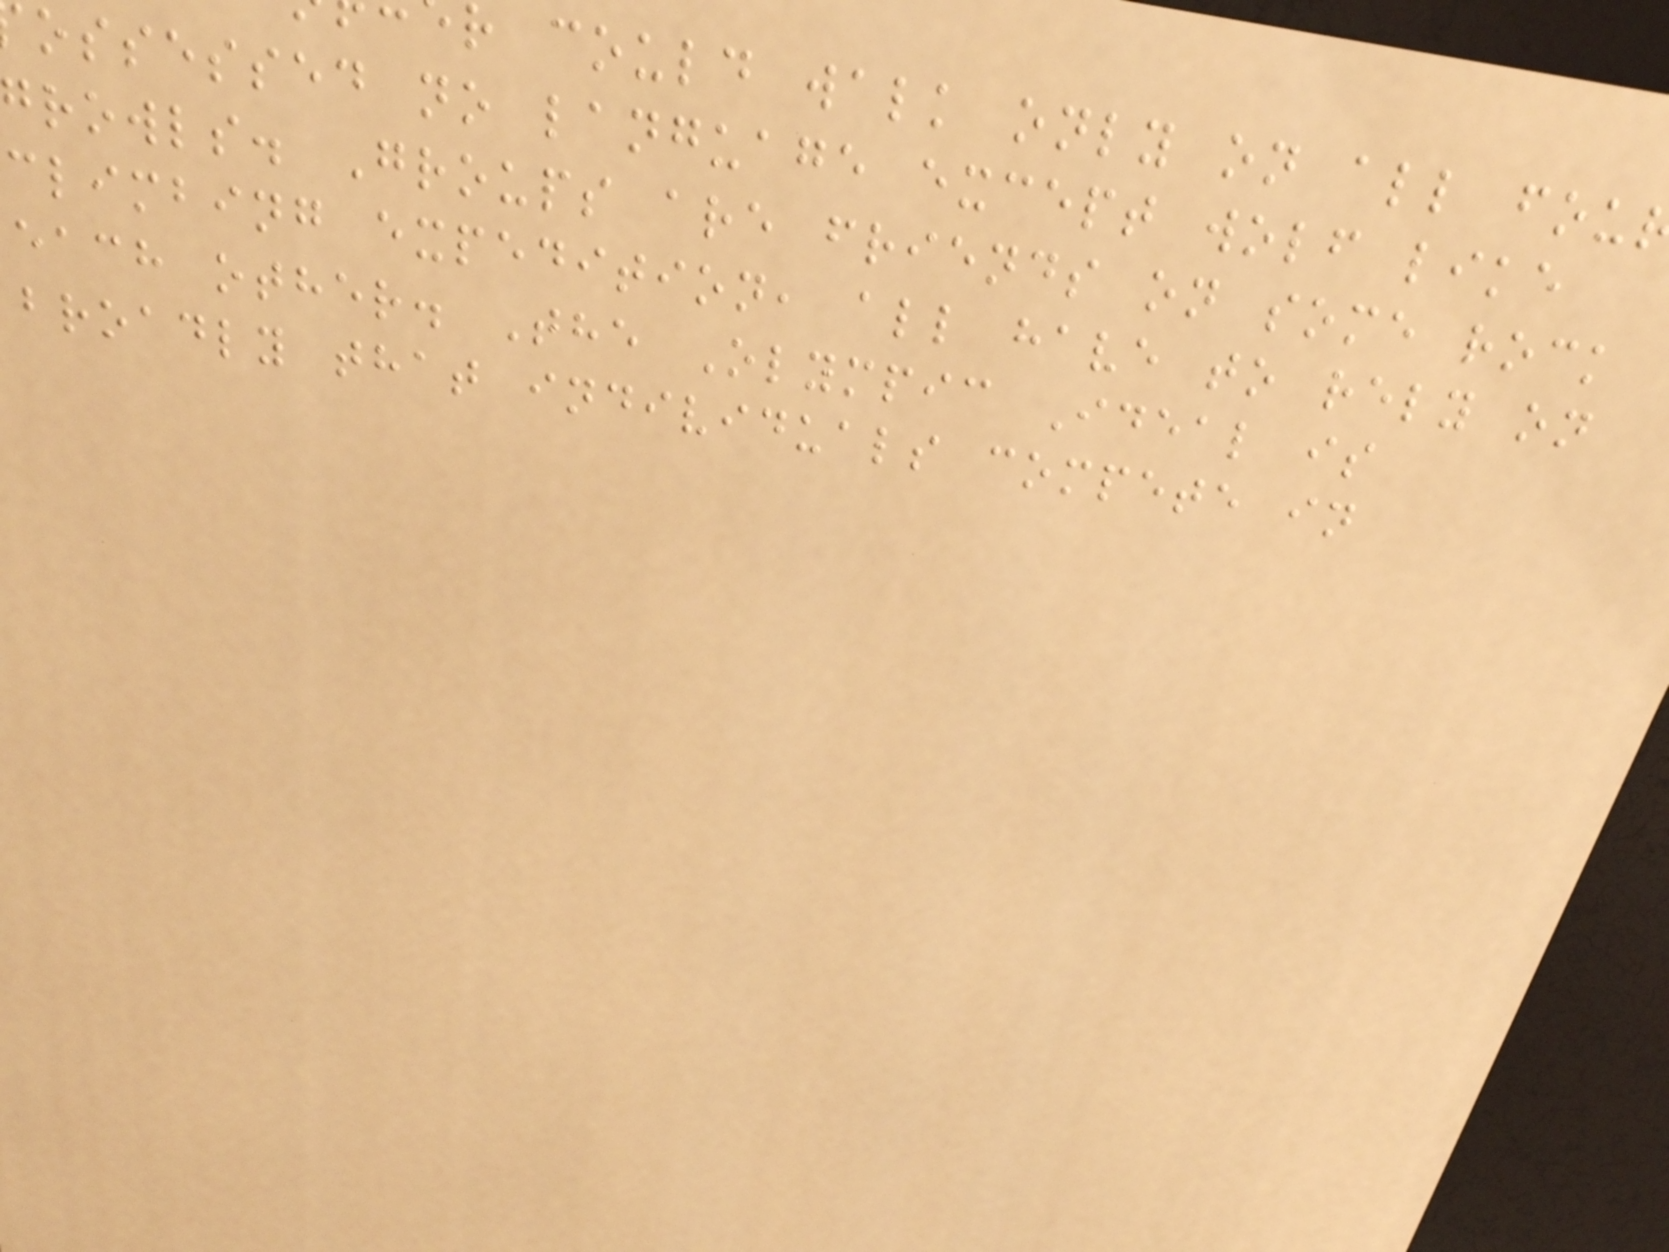r could walk only on all fou
ossessed no language except wolf like
growls. Groups are friends on some rock
climbing expedition, all have to rely on
each other. The Olympic Ideal is
broadly that individuals compete in
